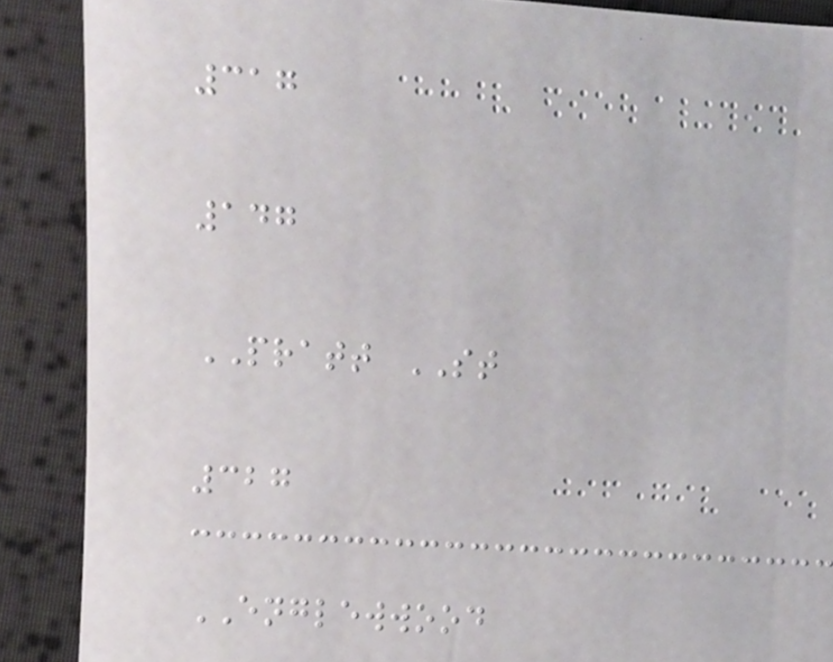317
147
PRATT ST
327
ENGLEWWOOD
